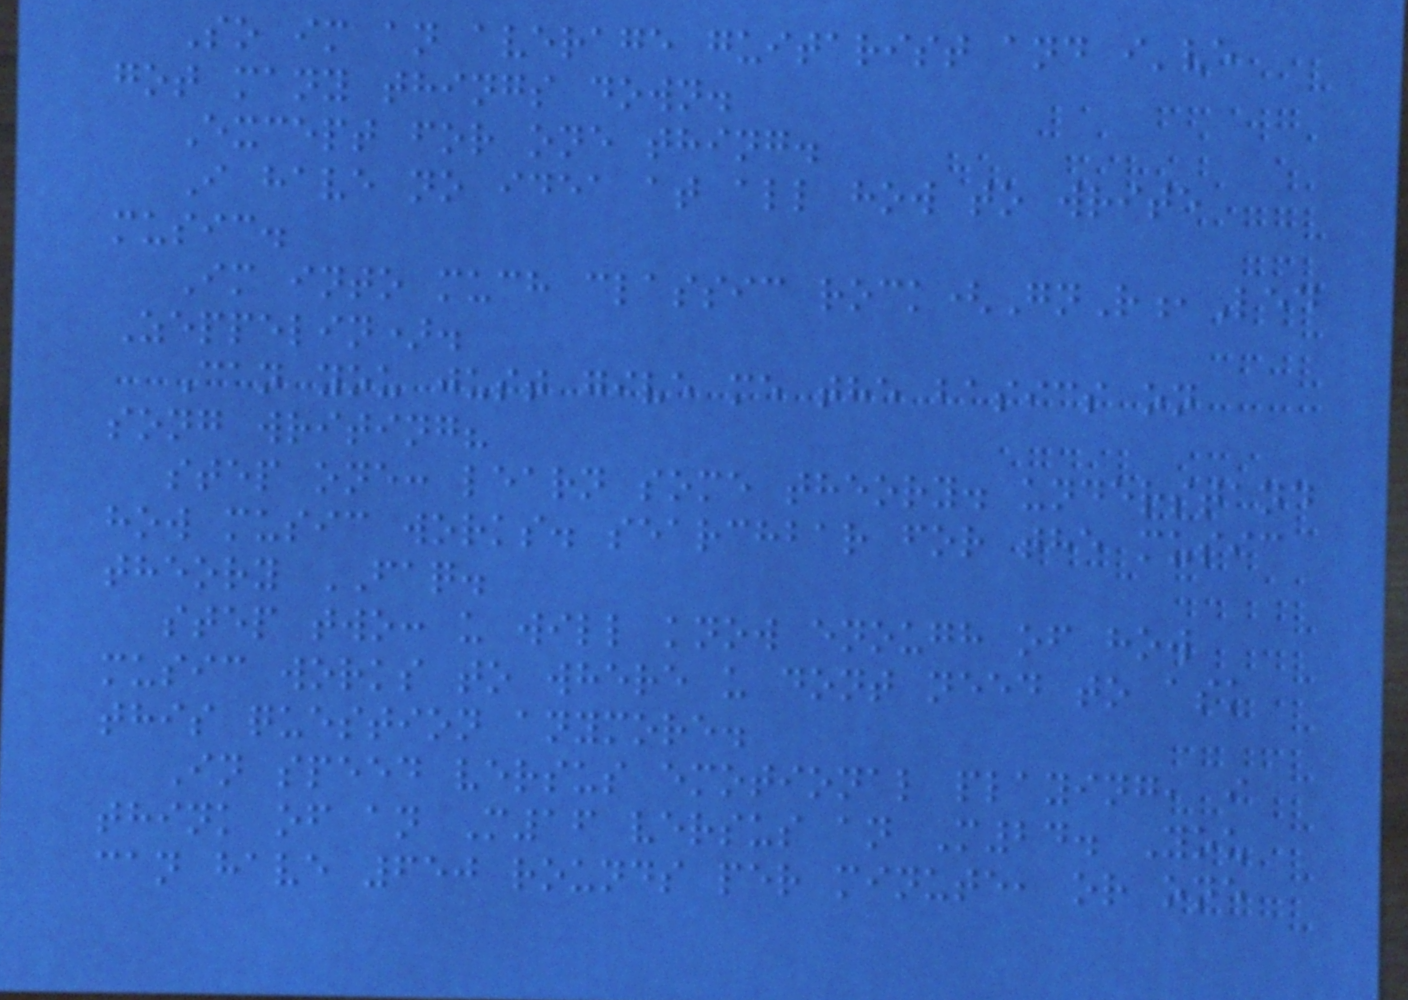So im an average guitarist and i've
got many things down.
Except for one thing.
I have no idea at all how to write
music.
Im into much classic rock(GnR,Led
Zeppelin).
Can you just give me the basics on
song writing?
step one: learn some theory. understand
how music works. searchbar for the music
theory FAQ.
step two: u will know enough of how
music works to where u dont need to ask
this question anymore.
In speed versus emotional playing, i
think of an M16 versus an M24. You
can have 650 rounds per minute, or one
